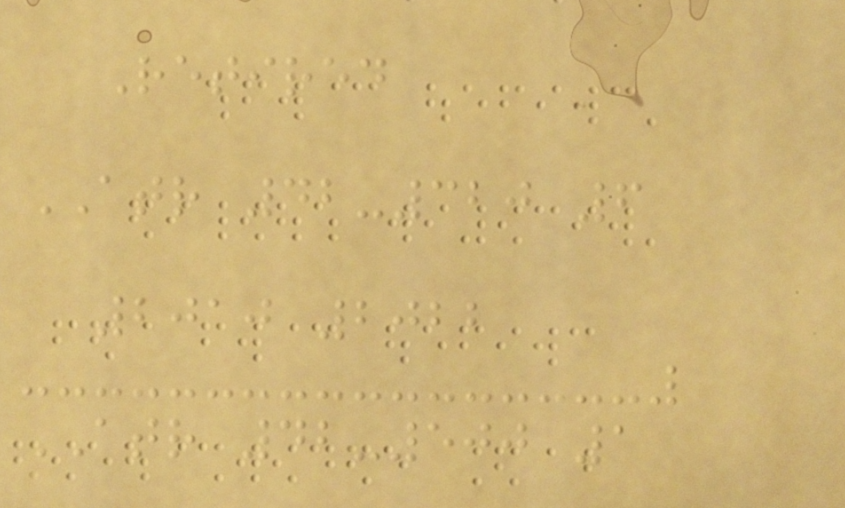Retired
ATR 42-320 6
2010 2022
ATR 42-500 1
